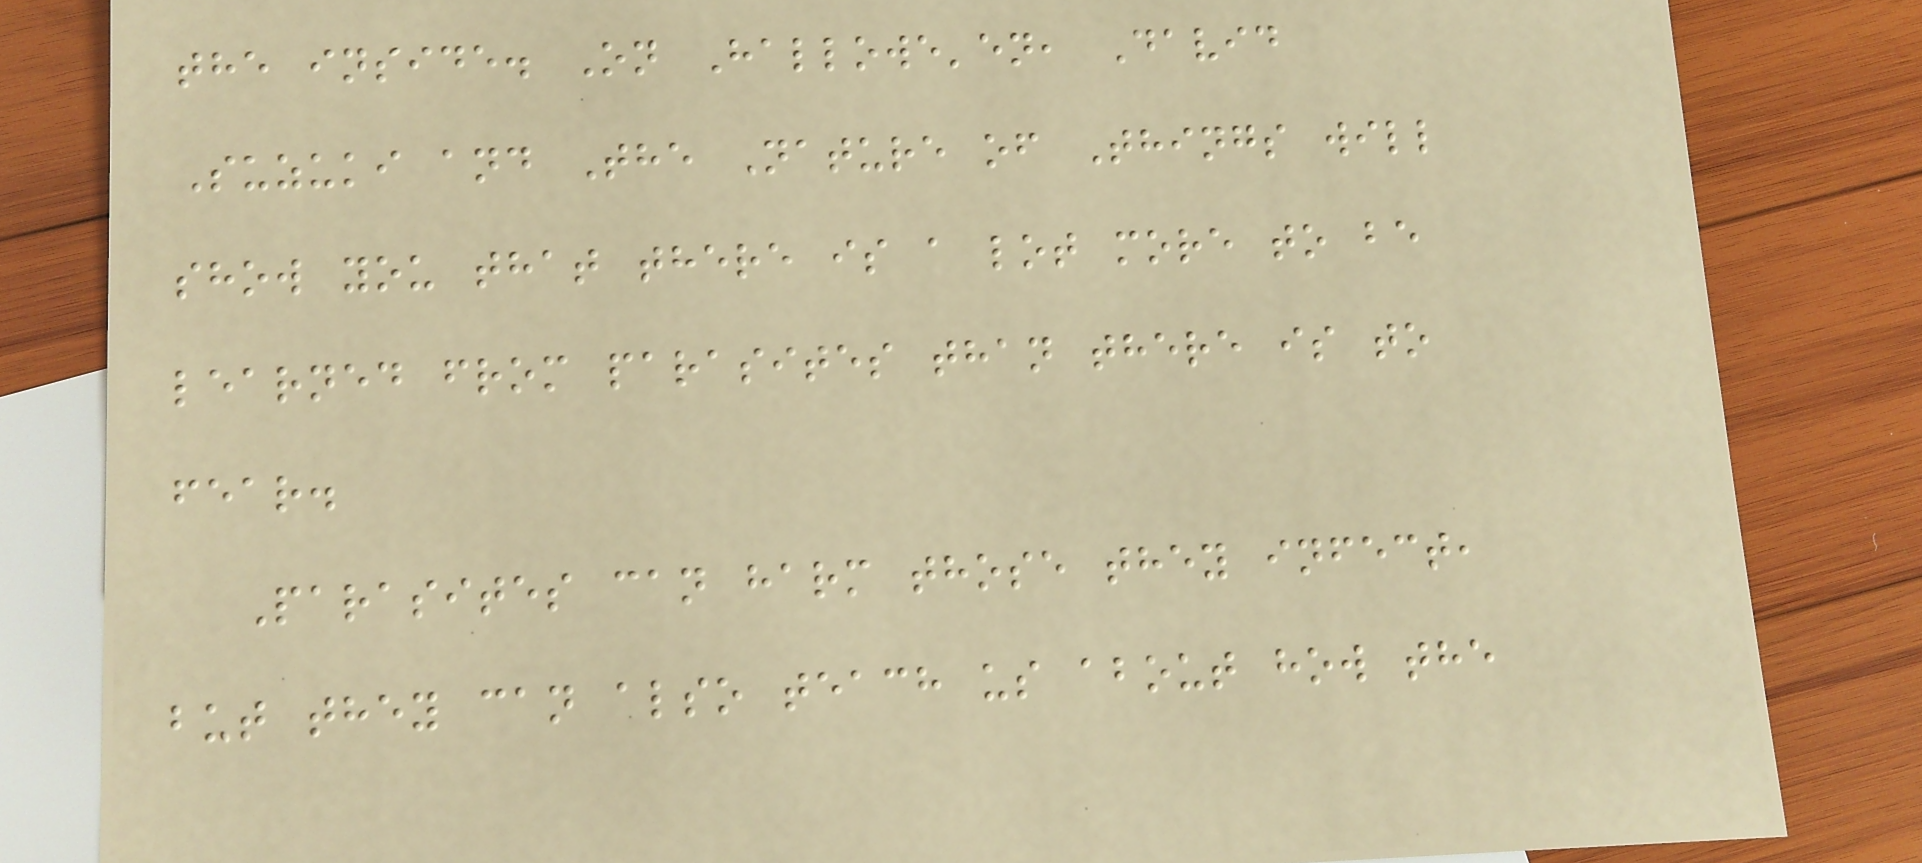the inside. On Hallowe'en, David
Suzuki and The Nature of Things will
show you that there is a lot more to be
learned from parasites than there is to
fear.
Parasites can harm those they infect,
but they can also teach us about how the
